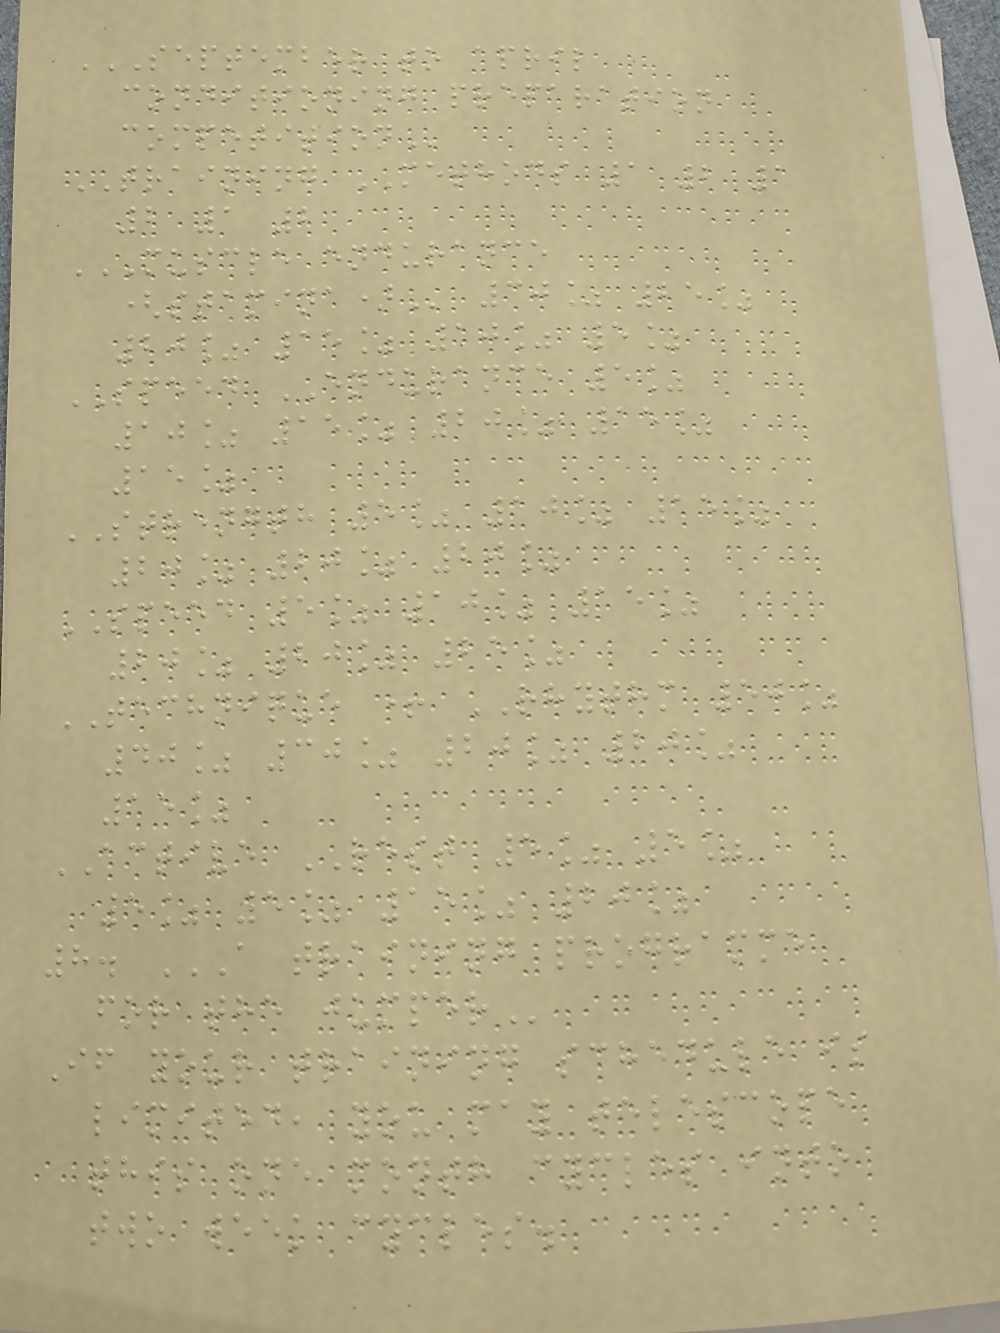SEPTEMBER TO APRIL
CONDITIONING PREPARATION
COMPETITION
TRAINING METHODS 1 2 1
2 1 2
MUSCLE ENDURANCE
(STAMINA) 30% 25%
20% 15% 10% 5%
SPEED ENDURANCE 5%
10% 15% 20% 15%
15%
STRENGTH 5% 10% 15%
20% 20% 20%
SPEED 5% 10% 15%
20% 20% 25%
TECHNIQUE + RHYTHM 50%
40% 30% 20% 20%
15%
ACTIVE REST 5% 5%
5% 5% 15% 20%
8. A TRAINING PROGRAMME
FOR THE JUMPER
If your training schedule is
limited, you may telescope
this one month cycles into
two week cycles.
